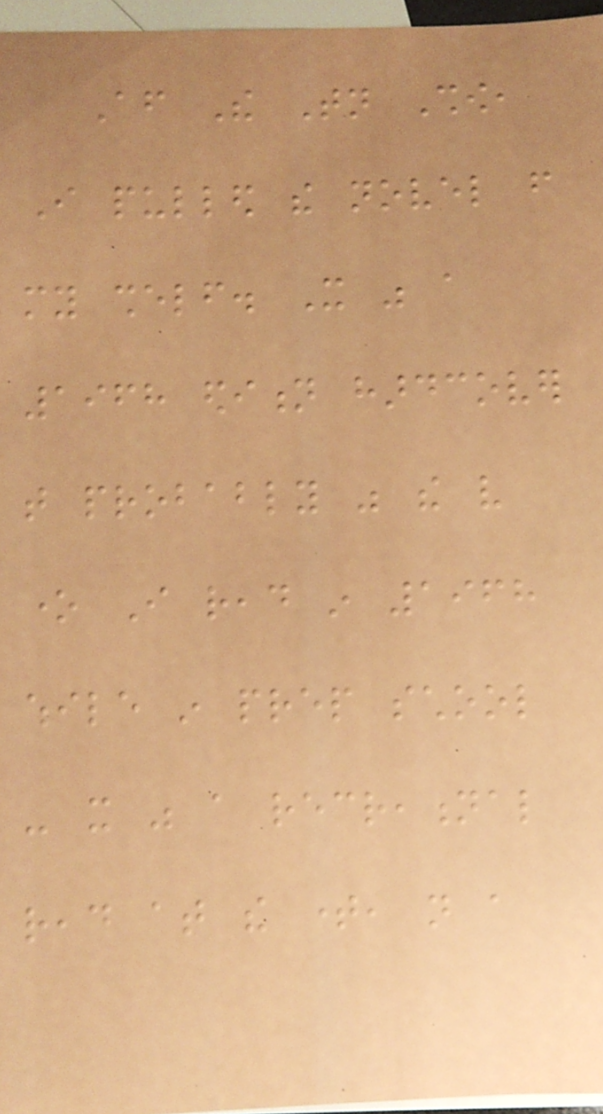After The Tonight Show,
I pulled the novel from
my shelf. It was a
1968 edition hardcover
that probably was the very
one I read in 1968
while in prep school
- it was a recreational
read at the time, not a
